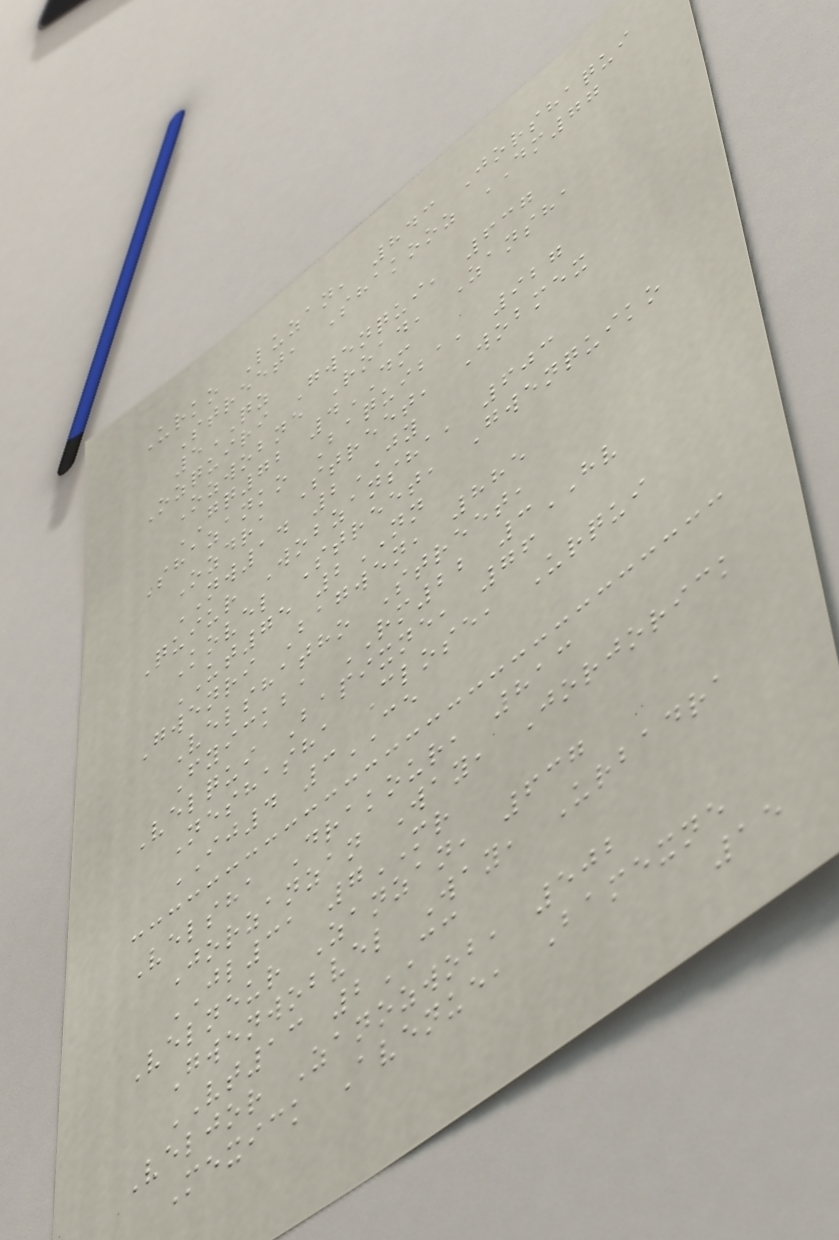Urko Luzan, 843 Jorshaqui
Street, Shakooz DM77
5QZ
Ozquiri Gwenqui, 637
Ozwobne Road, Zansha
GQ72 4DM
Shazanko Baquiba, 927
Ozdra Street, Wobmex
NW14 2JY
Quiur Wobzansha, 603
Kovel Street, Gwenquiko
UT75 2NN
Gwenri Bagwen, 885
Velshatho Street,
Fyickba RM22 3HV
Velqui Bapixne, 76
Neshasha Close, Urqui
IJ4 3CE
Velsha Drakour, 813
Jorzanzan Way, Jorjorick
JL31 7MR
Velneur Zanzan, 637
Gwenwobvel Way, Urbadra
VT13 2CC
Veljor Zanozwob, 502
Mexick Avenue, Bamexne
15
